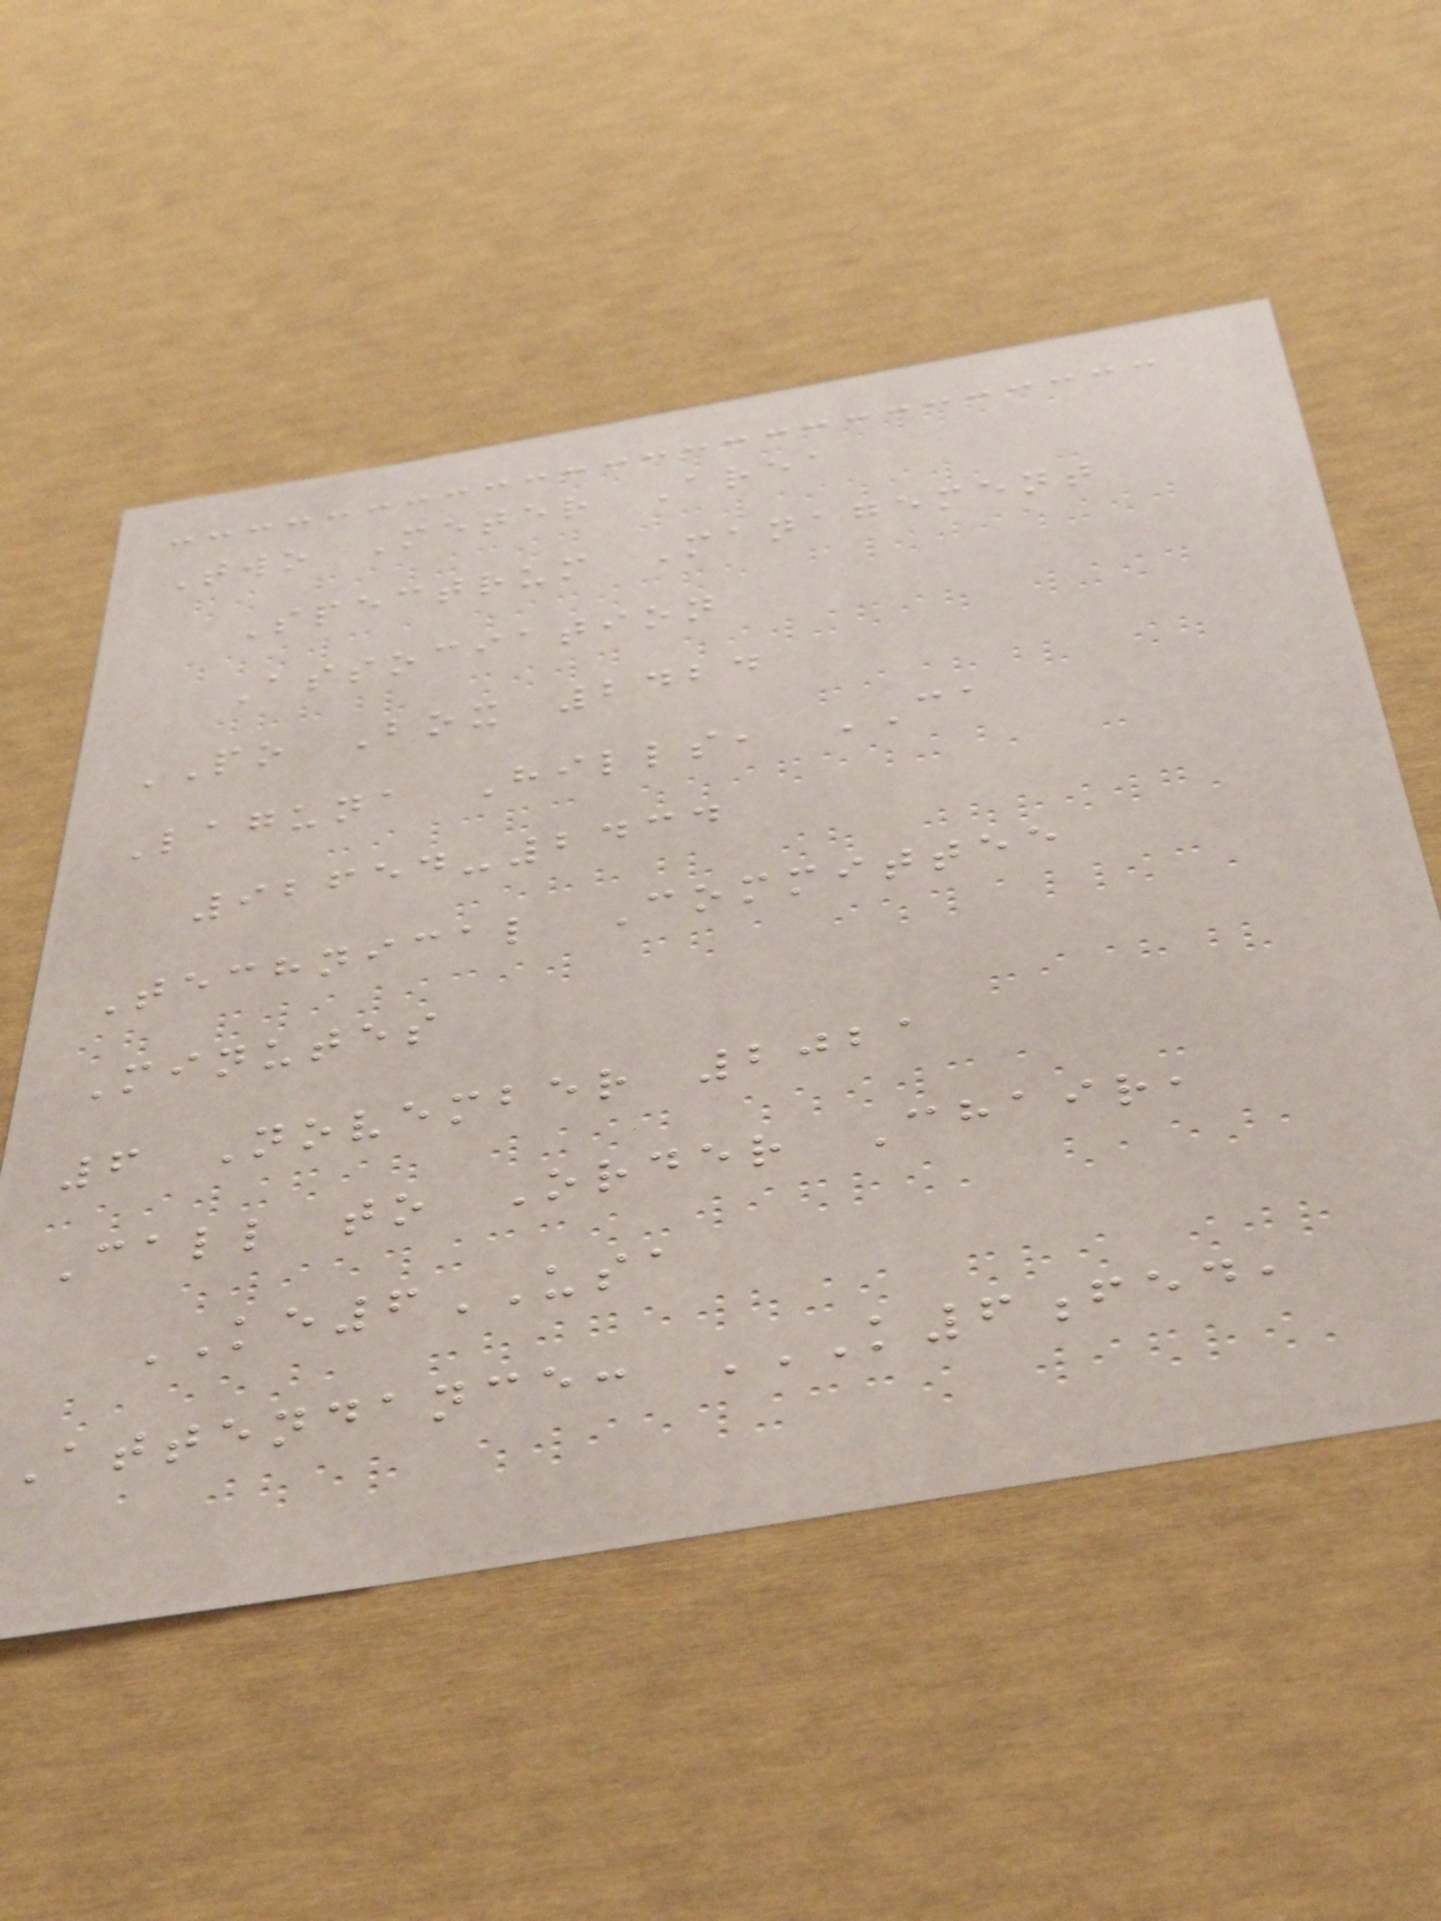Two Meter Area
Spectrum Management
Association
PO Box 2424
Laguna Hills, CA
92654-2434
Technical Committee
Minutes
6 November 2021
Call to Order Chair,
KE6USA
Attendance: K6FED,
